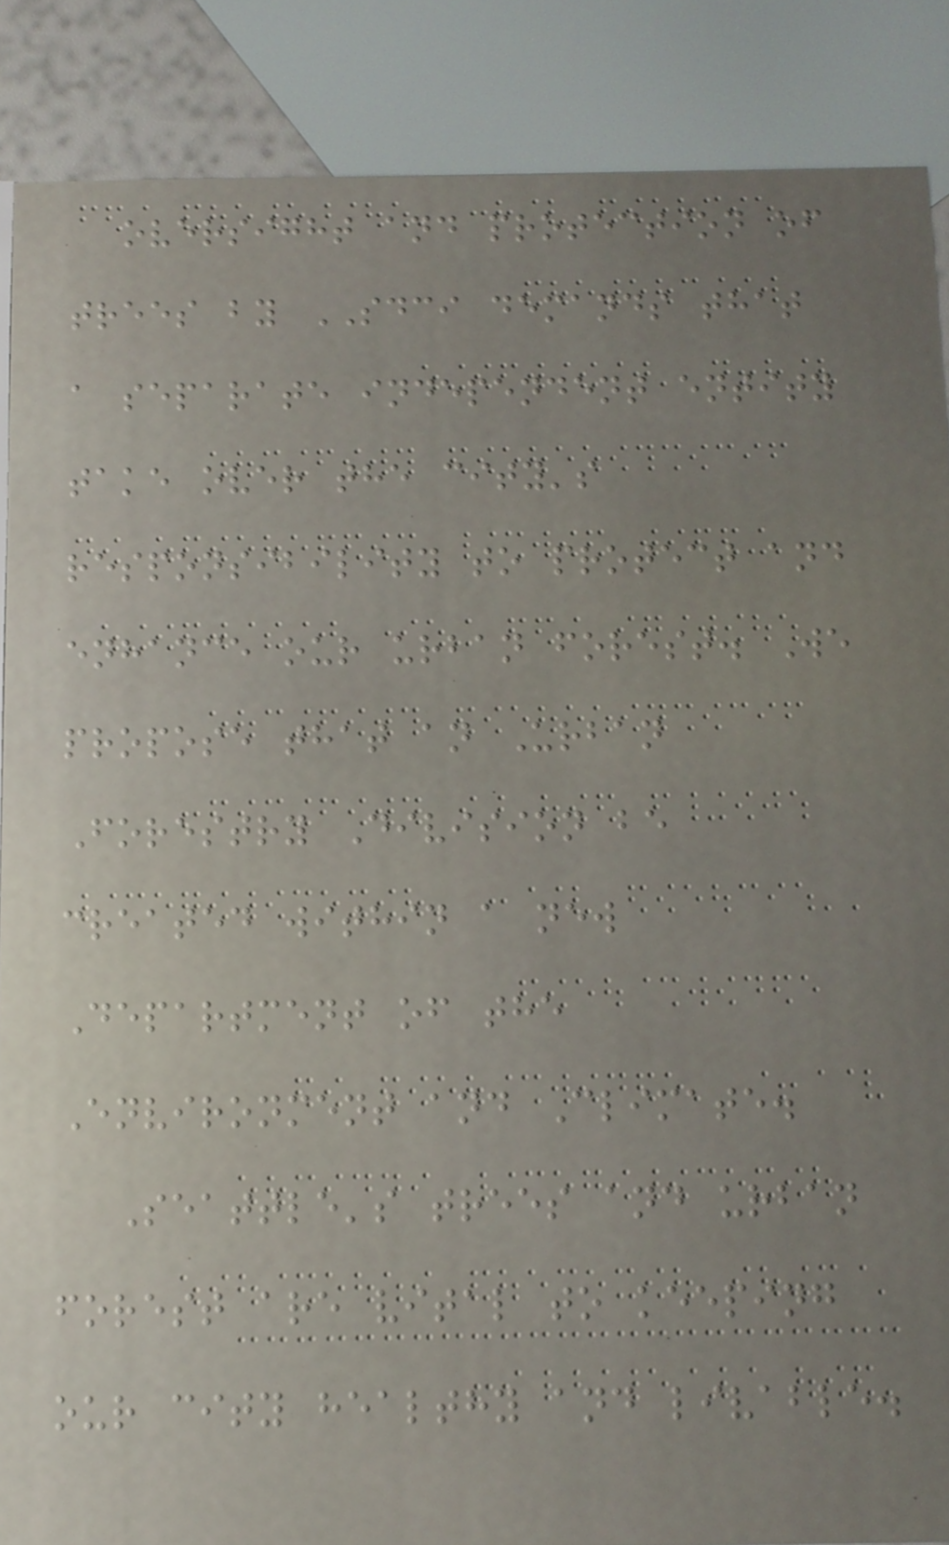oversight and protection of
trees by SDCI demands that
a separate independent entity
take over the city's
responsibility to protect and
enhance our urban forest. We
propose that an Urban
Forestry Division be
created within a new
Department of the
Environment and Climate.
Seattle's trees and urban
forest are vital to keeping
our city healthy and livable.
